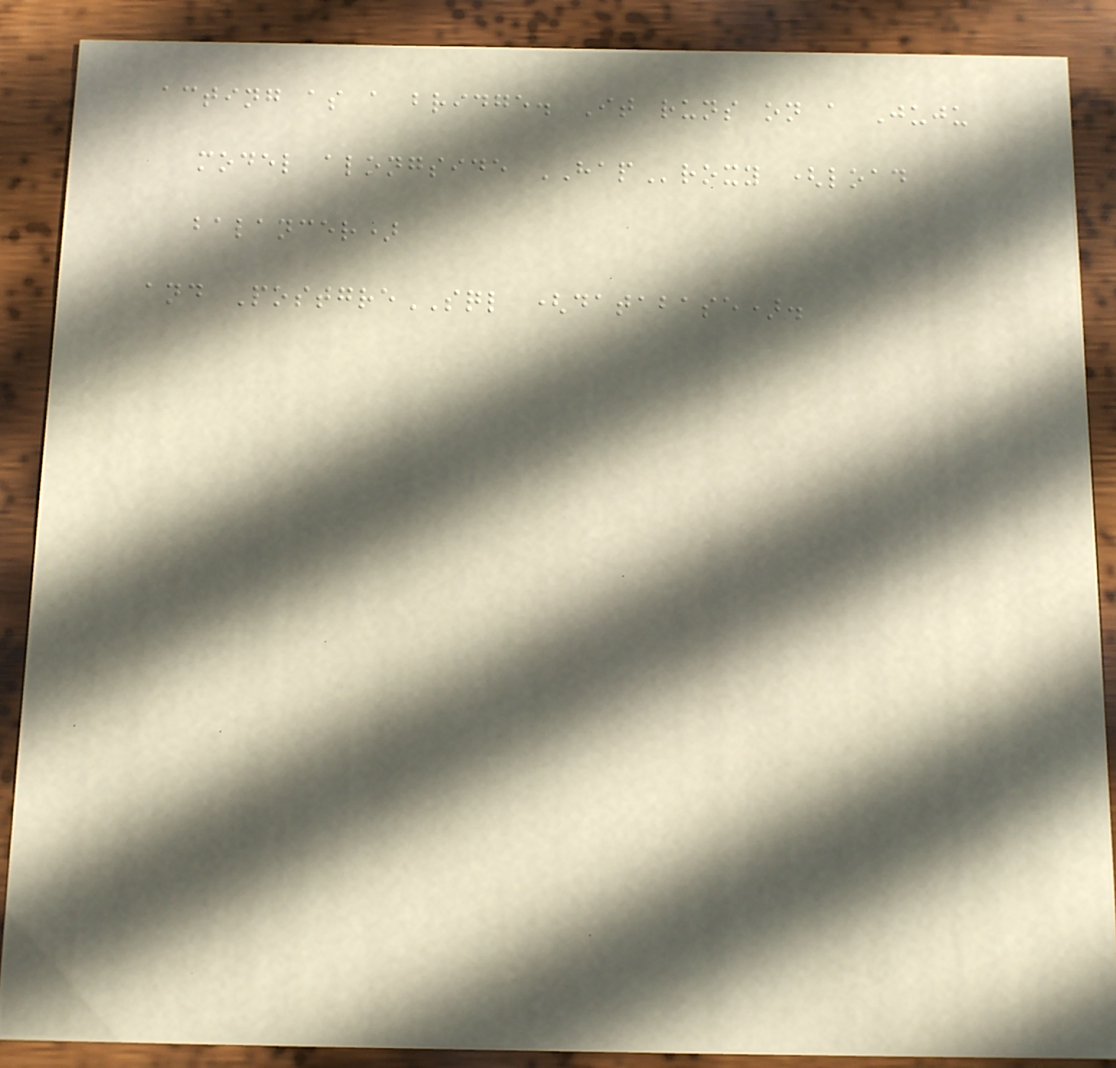acting as a bridge. It runs on a Juju
model alongside HAProxy (load
balancer)
and PostgreSQL (database).
